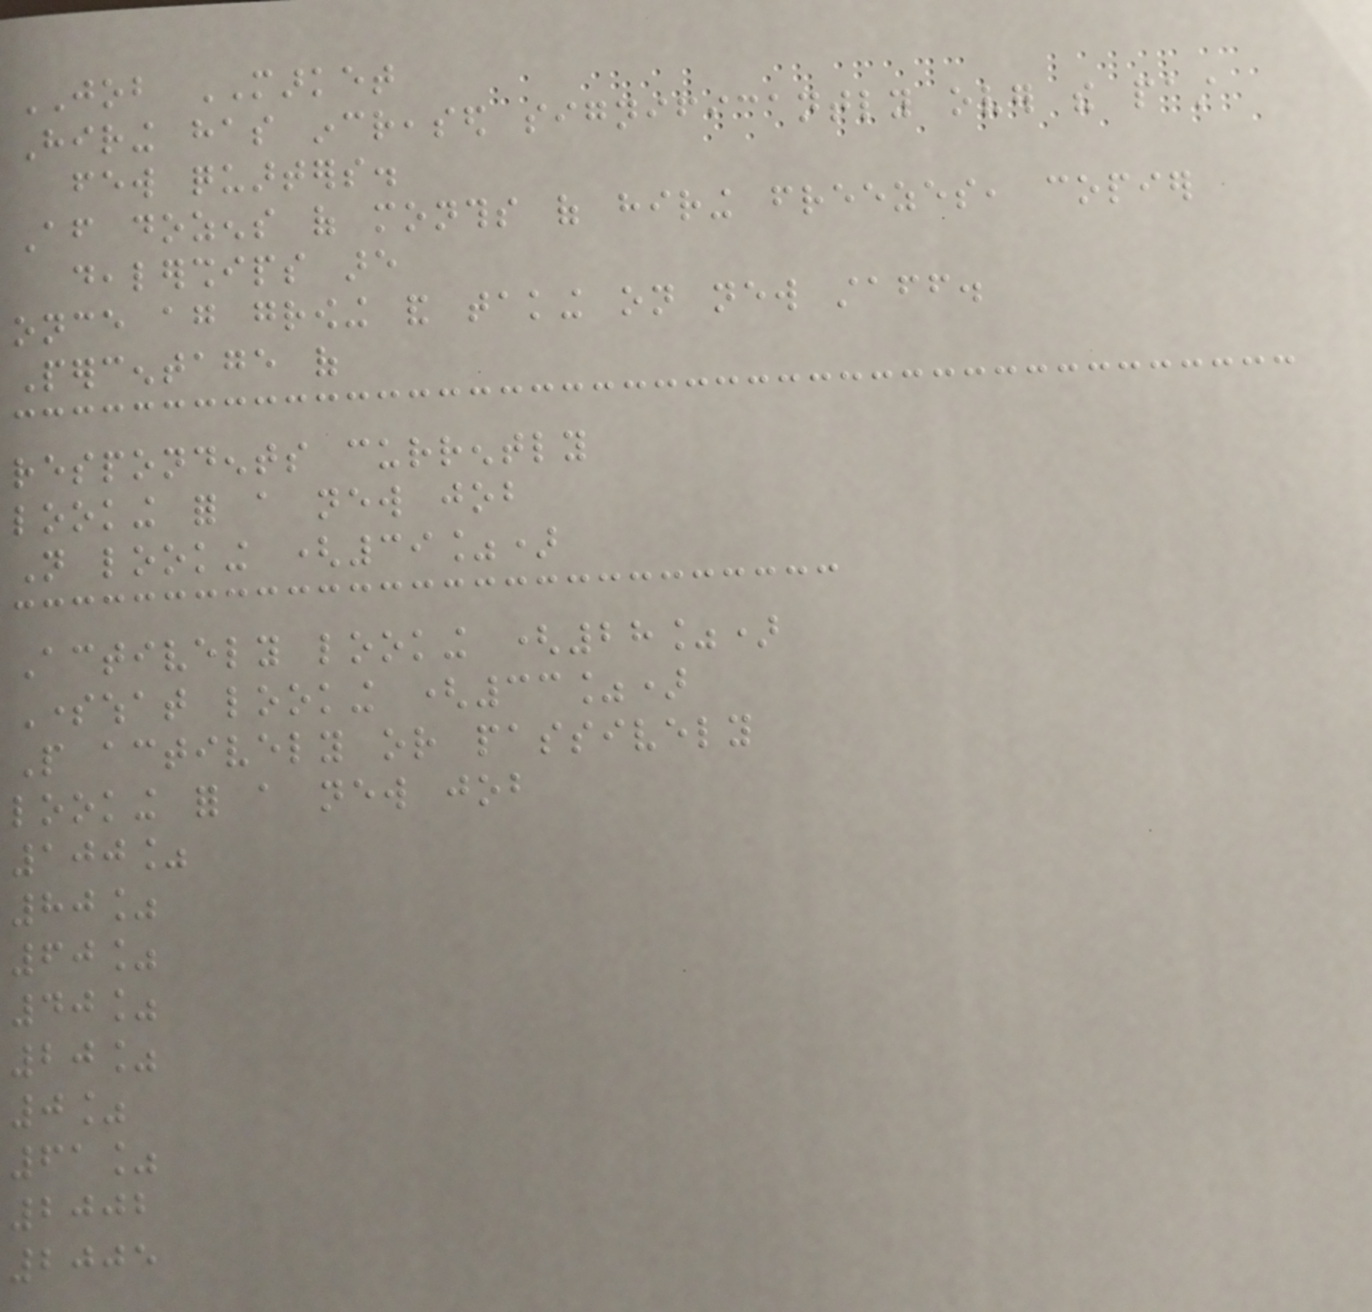JOB MARKET
Hiring has increased significantly over the past
few quarters.
After dozens of months of hiring freezes, copier
dealerships are
once again growing and taking on new staff.
Percentage of
respondents currently
looking for a new job
Not looking (39%)
Actively looking (28%)
Somewhat looking (33%)
People actively or passively
looking for a new job
100%
80%
60%
40%
20%
0%
61%
2002
2005
